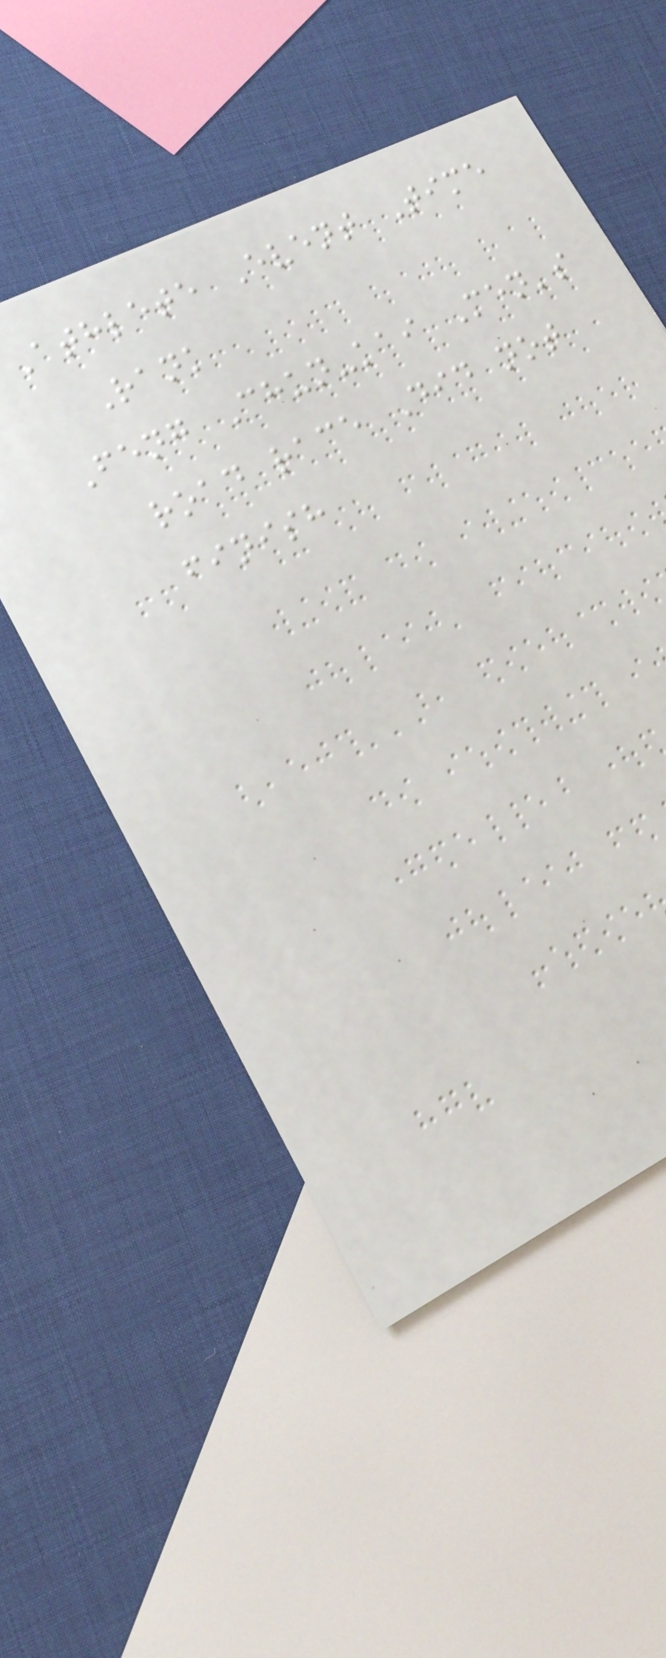Athlete Event Time
Rank
Feng Chun-kai Men's
road race Did not
finish
